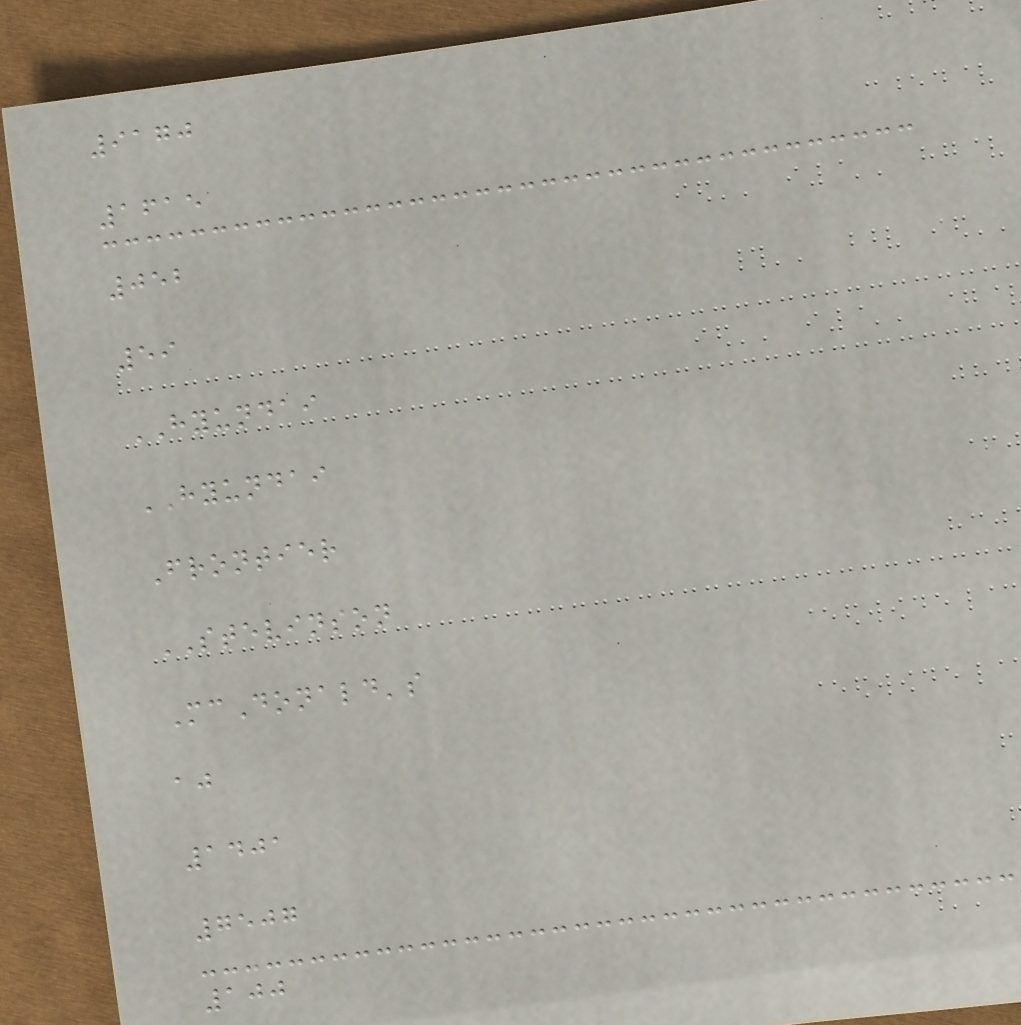9170
1615
052
59
HYUNDAI
HYUNDAI
Frontier
STEVINSON
McDonald's
aj
1401
7507
100
